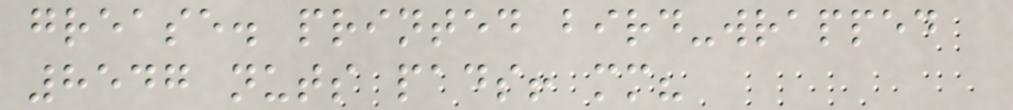grease. printed bird-wrapped
8547 nuts pads! mm?
